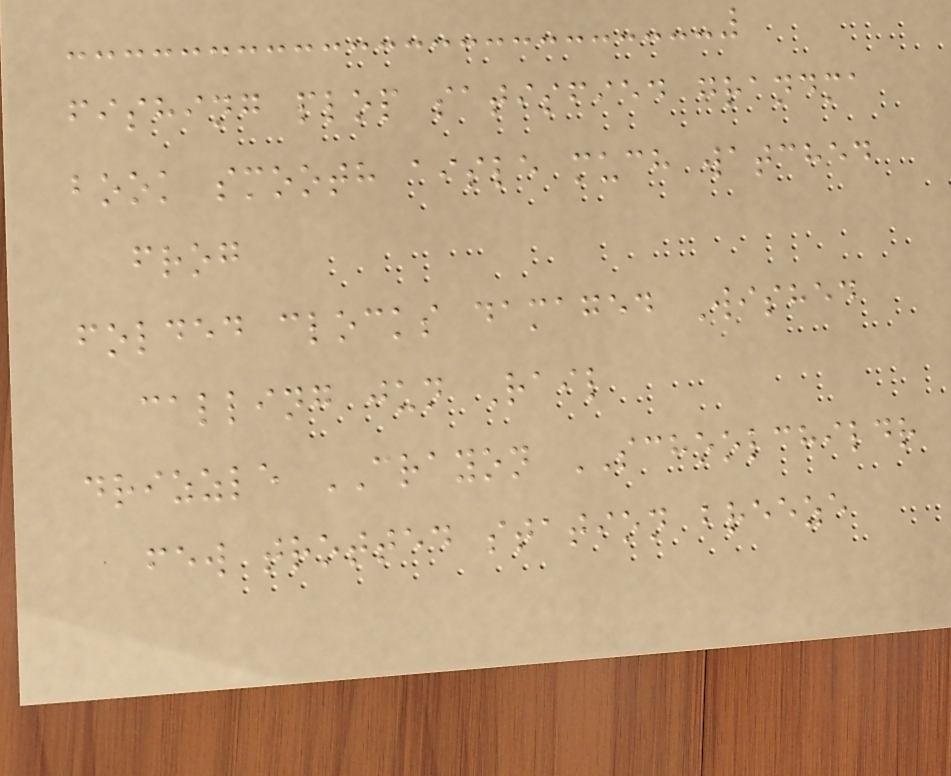fishing plop satisfied grandma
book smooth aisle much watched
frog
folded clocks damaged Wished
calling jun Rail
drizzle CRAYON SCHOOLCHILDR
few trotted station breeze
